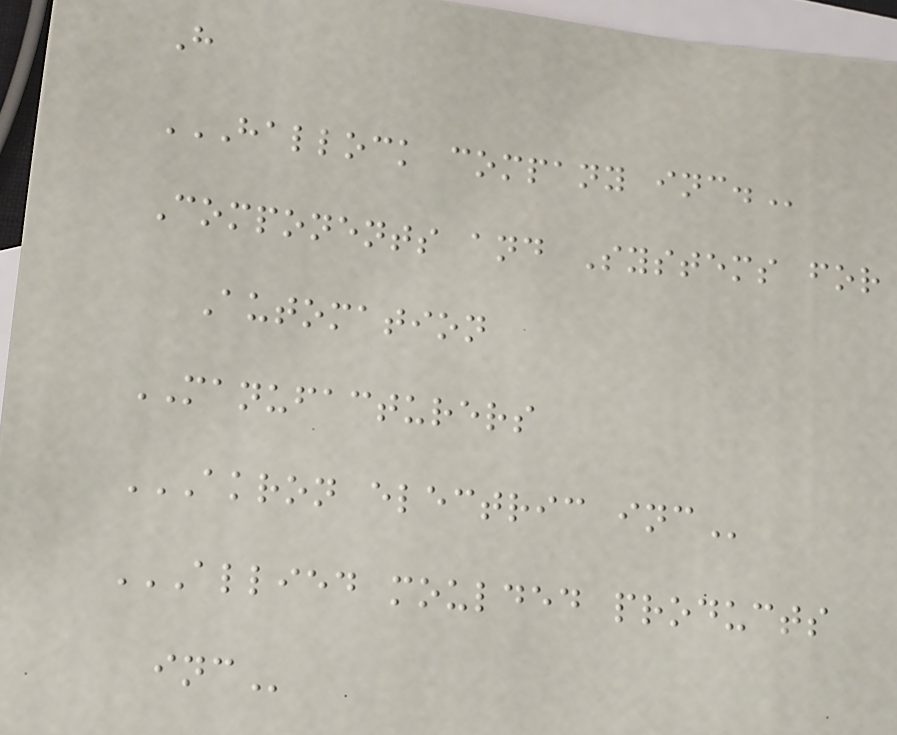H
HALLOCK COMPANY INC.
Components and Systems for
Automation
MANUFACTURERS
AKRON ELECTRIC INC
ALLIED MOULDED PRODUCTS
INC
